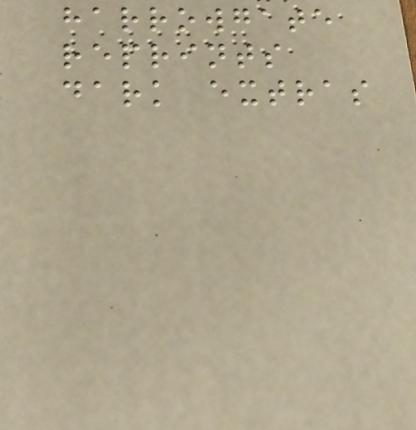harrowgate
reprints
dark extras
